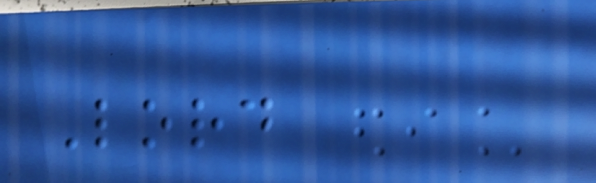Lord
